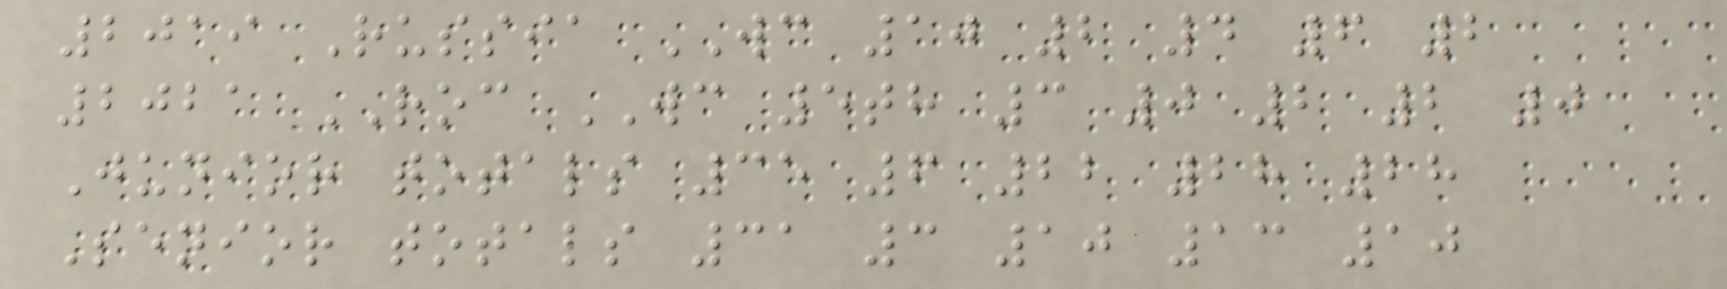2019 Russia WC 10 2 4 6 2
2021 ROC WC 5th 3 0 2 2 0
Junior totals 35 6 22 28 28
Senior totals 31 3 10 13 10
